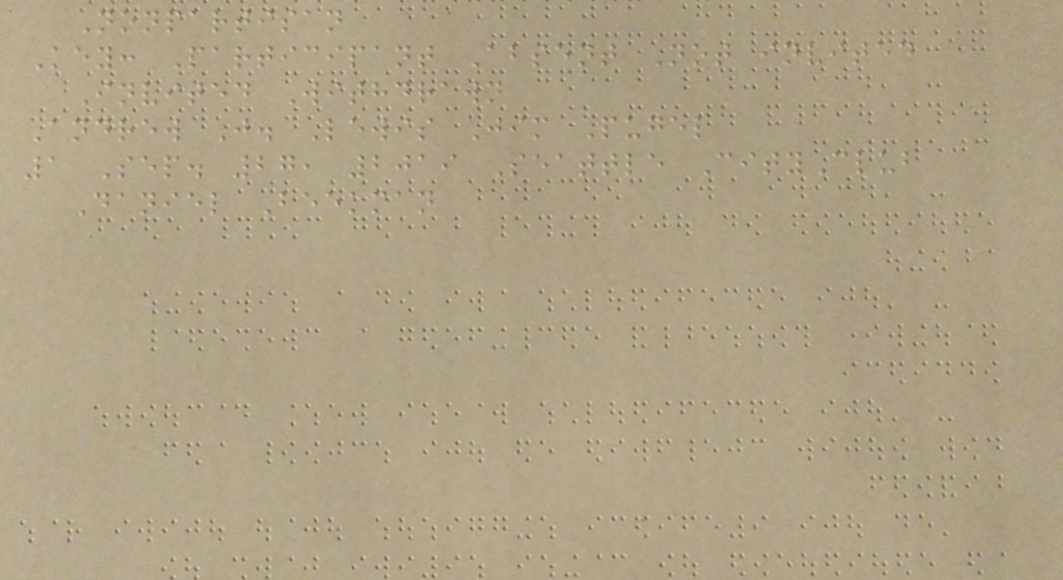Nonpartisan
Key: Participant Absent Not invited
Invited Withdrawn
Andrew J. Lewis Jim Pugel
1 Sep. 27, 2019 Seattle CityClub
Daniel Beekman
